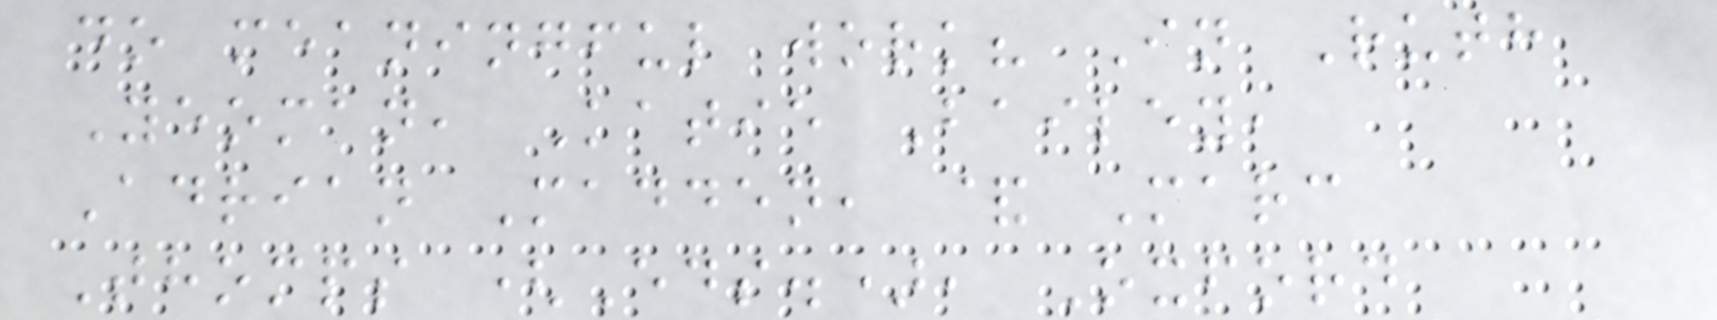do meaningful work? In Ruth
Yeoman, Katie Bailey,
Adrian Madden, & Marc
Thomps (Eds.), Oxford
